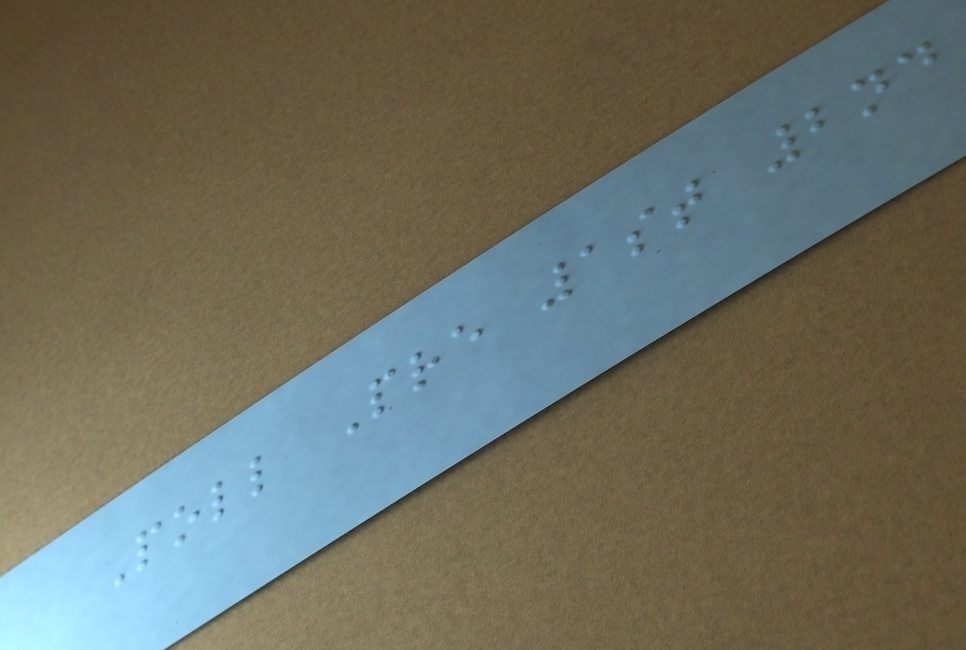Poll Pre 1st 2nd
